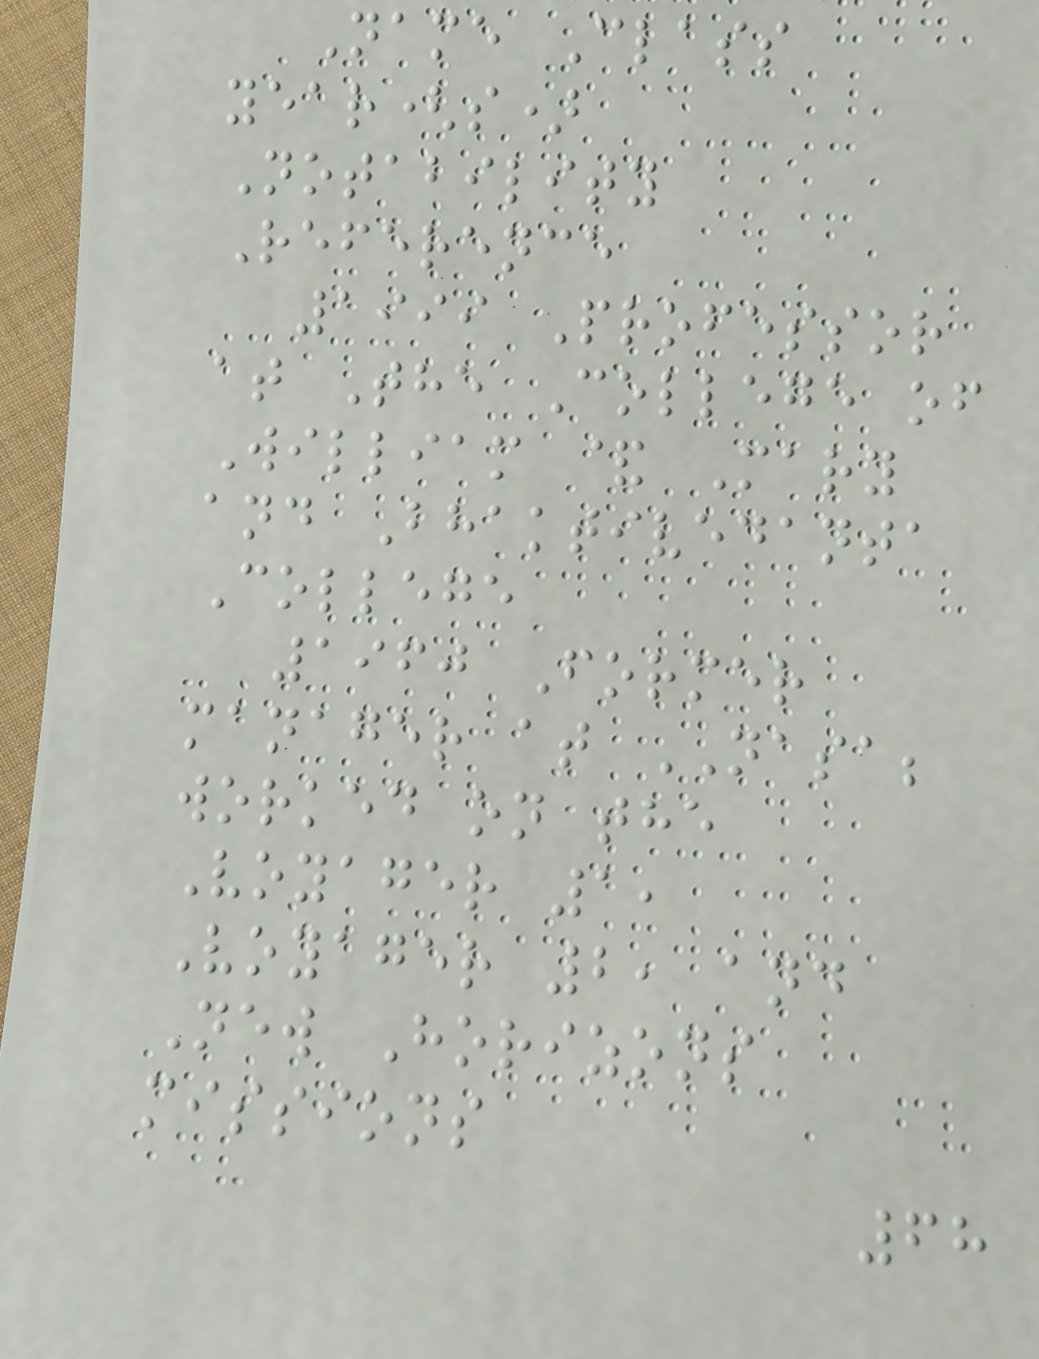Name Class
year(s)
Notability
Reference
1999 Professor
at The College of
William & Mary
and Bhaktivedanta
College
1960 Former
manager at NASA;
worked on the
Voyager 1,
Voyager 2, and
New Horizons
missions
68
